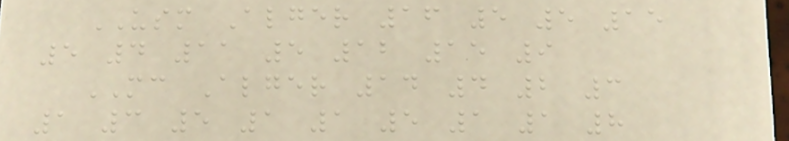USM Alger 16 5 5 15
5 4 11 5 12 15 9
MC Alger 14 4 2 3
1 3 5 1 1 5 1 1 8
